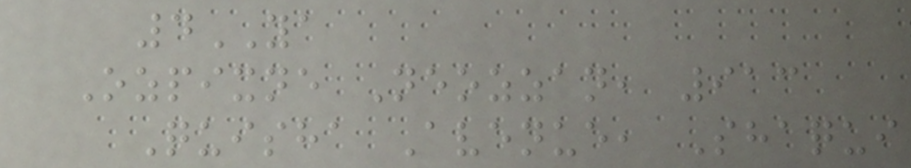4YA
Ozpixne Neozzan, 913
Quisha Avenue, Shaqui
